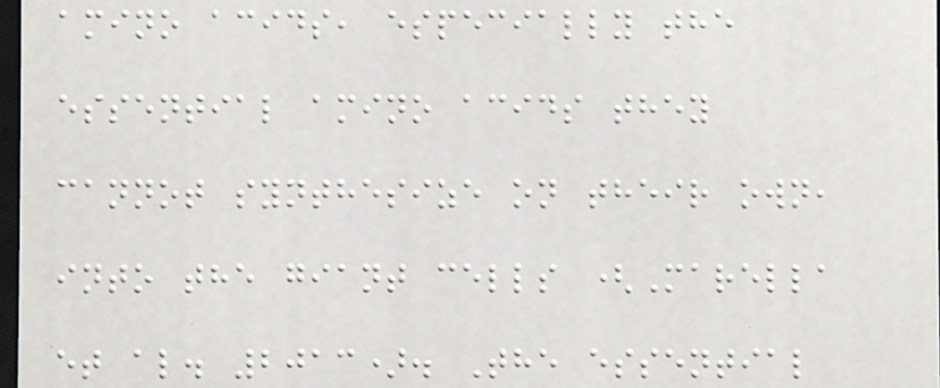amino acids, especially the
essential amino acids they
cannot synthesize on their own,
into the giant cells (Marella
et al. 2013). The essential
